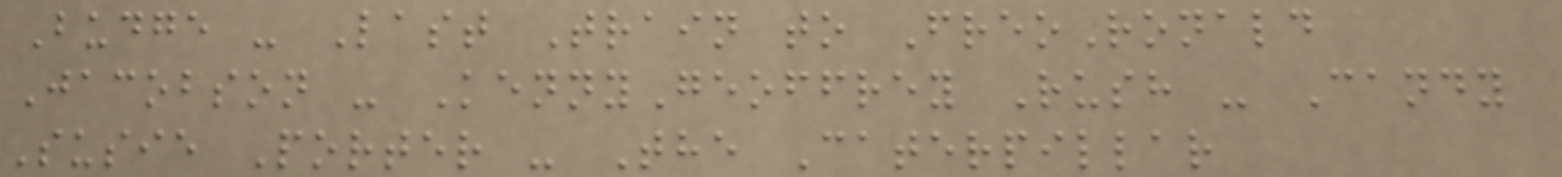Budge - Last Train to FreoRonald
Jacobson - KennyGeoffrey Rush - Candy
Susie Porter - The Caterpillar
